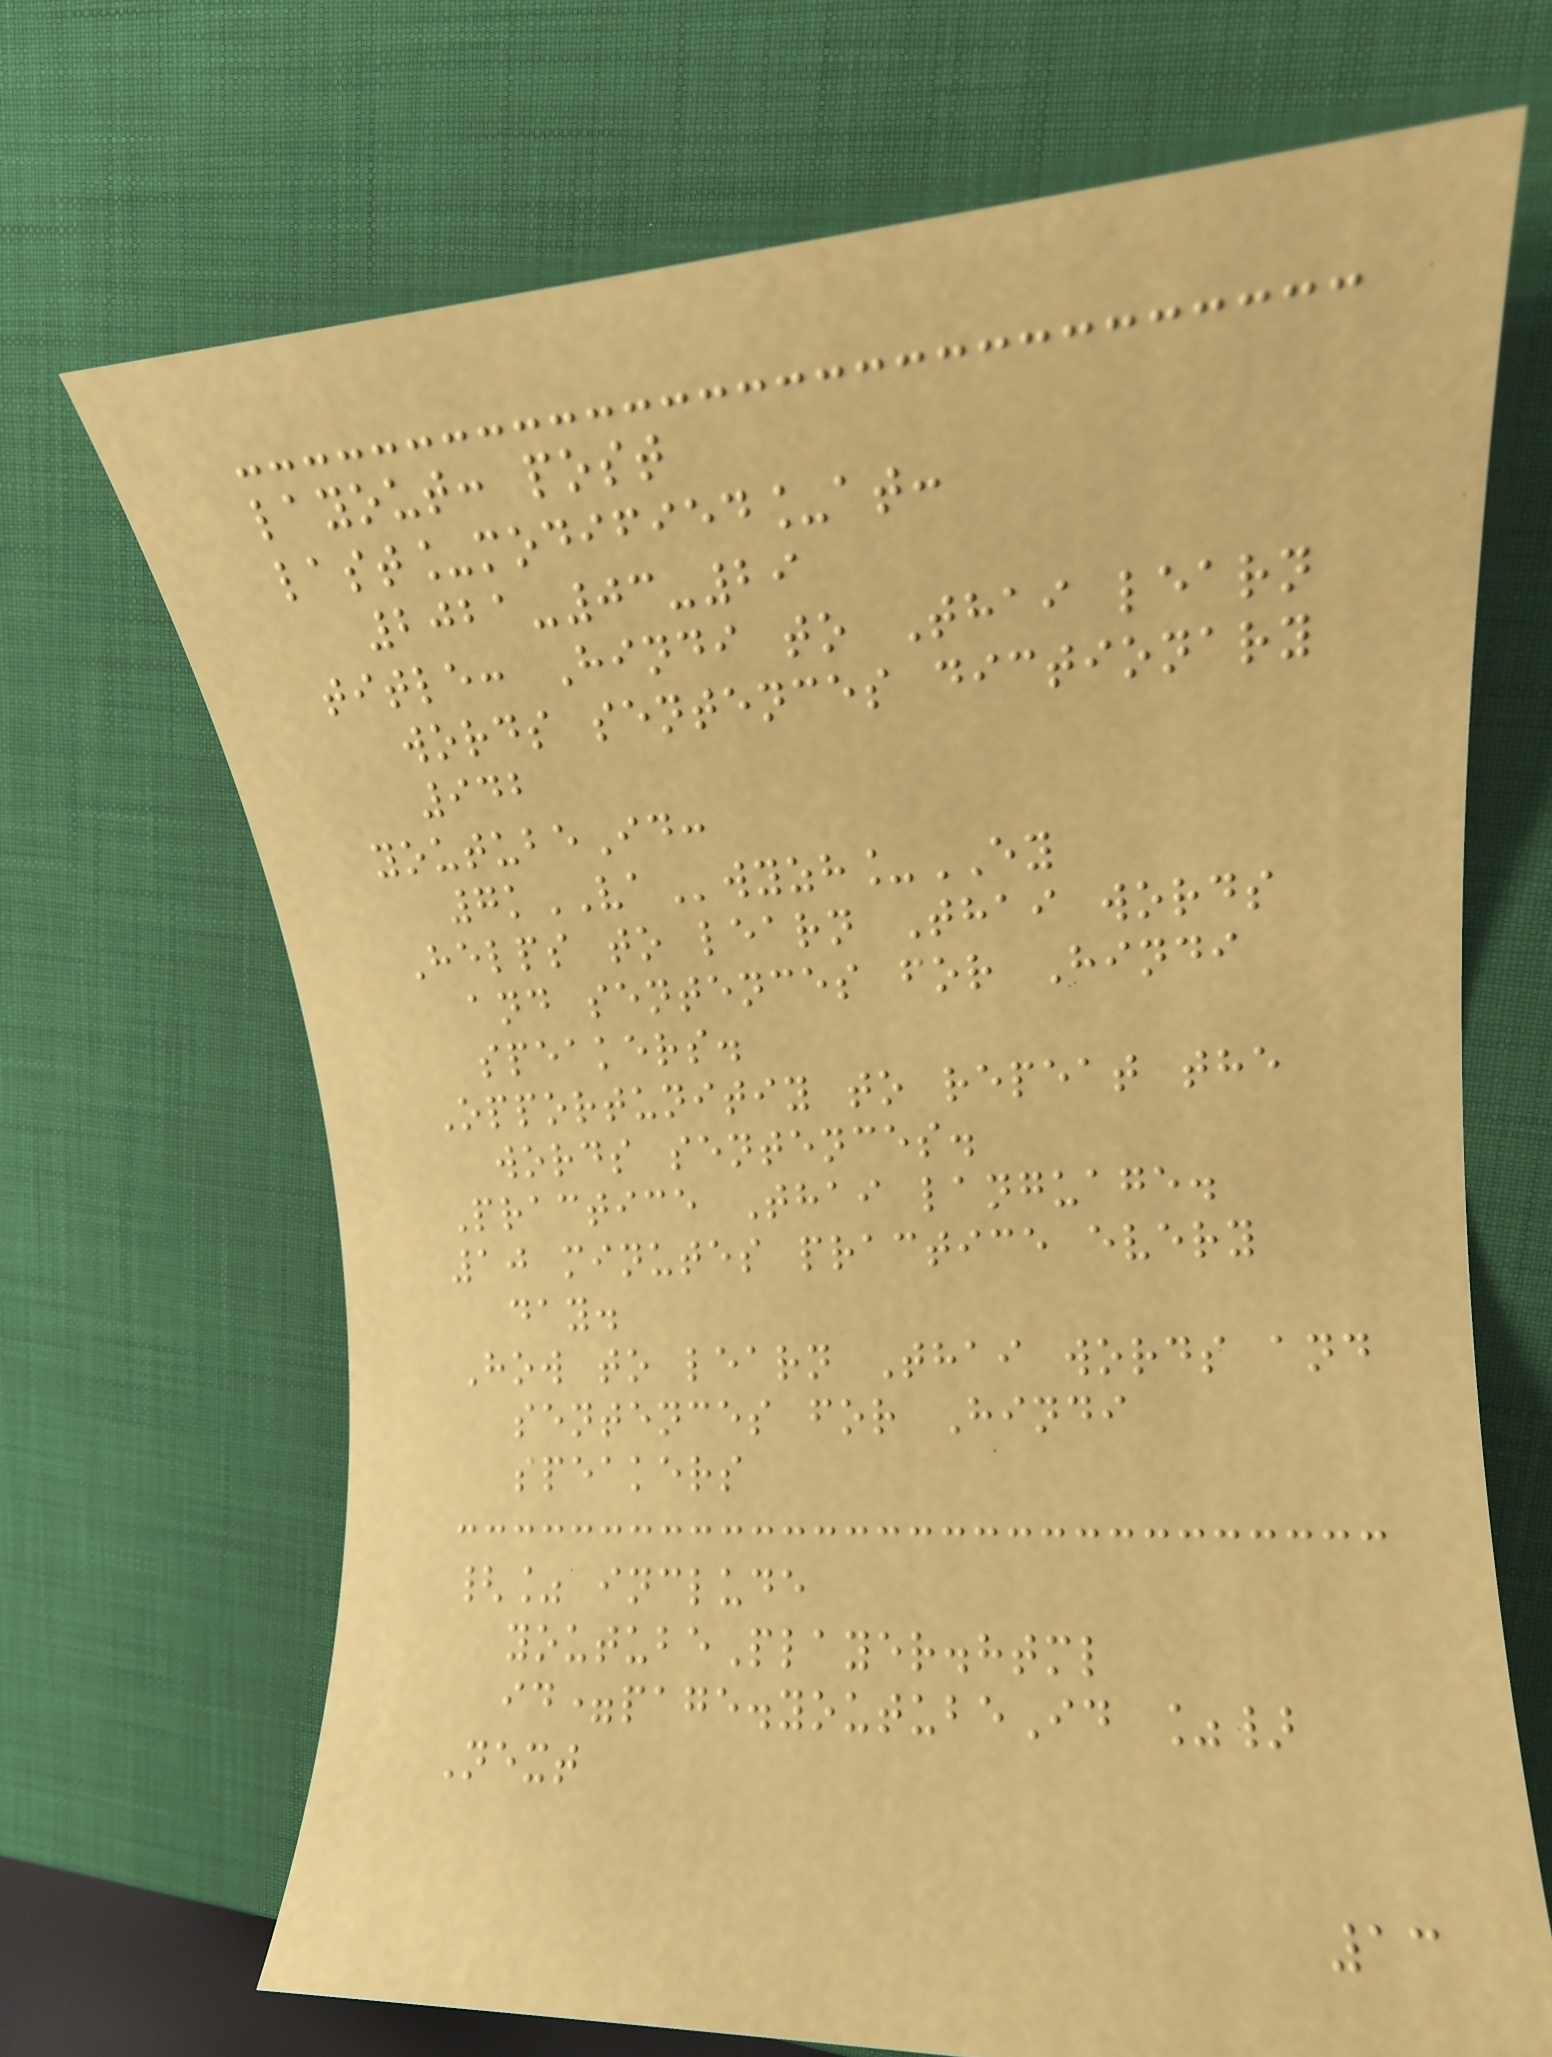layout: post
last_modified_at:
2021-03-29
title: Hindi to Thai learn
words sentences dictionary
942
youtubeId:
7kVAwyzh_EY
Helps to learn Thai words
and sentences for Hindi
speakers.
Opportunitiy to repeat the
words sentences.
Practice Thai language.
10 minutes practice every
day.
How to learn Thai words and
sentences for Hindi
speakers
{% include
youtubePlayer.html
id=page.youtubeId %}
Next
13
